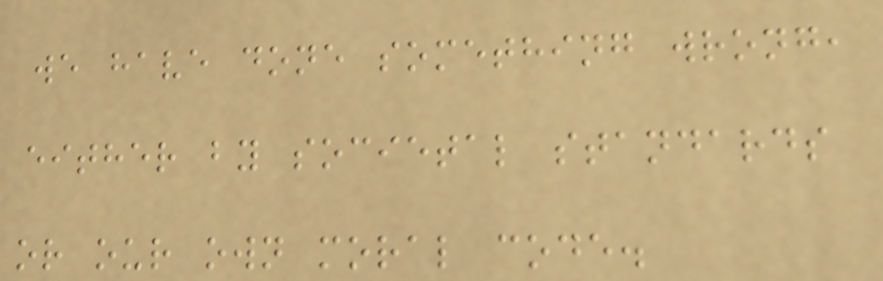we have done something wrong,
either by societal standards
or our own moral code.
